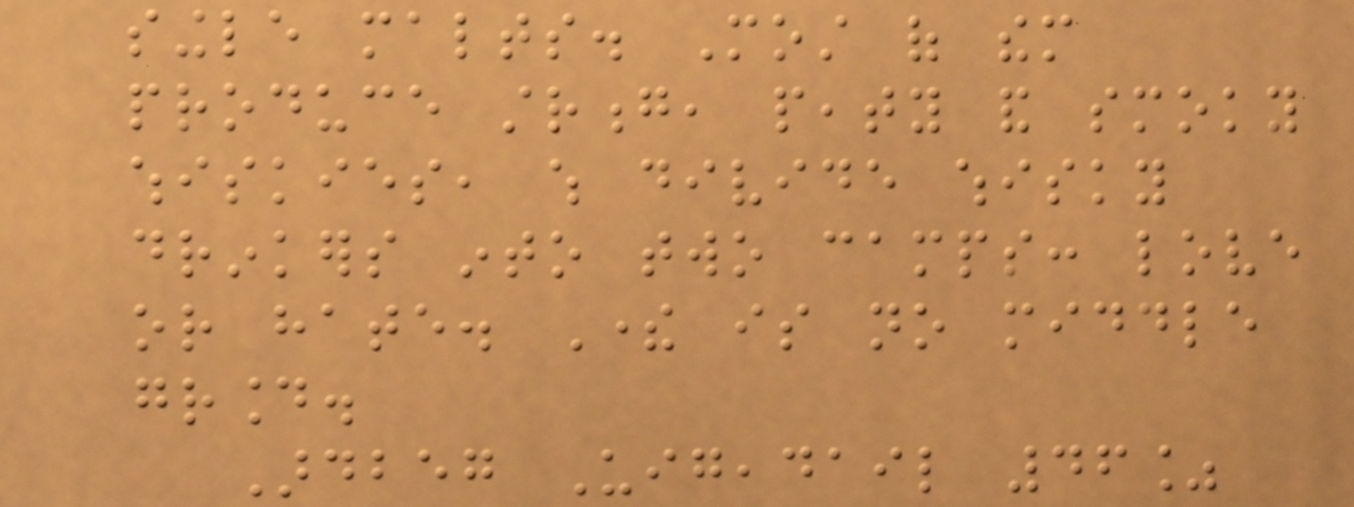single malts. Most of them
produce strong, peaty and smoky
whiskies, which divide whisky
drinkers into two camps: love
or hate. There is no middle
ground.
Ardbeg Uigeadail 46%
